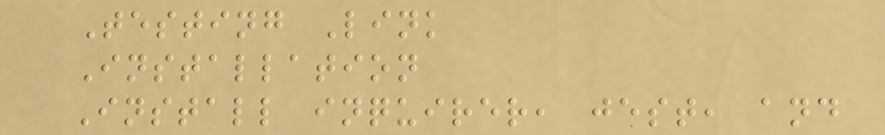Testing Link
Installation
Install inquirer, jest, and
